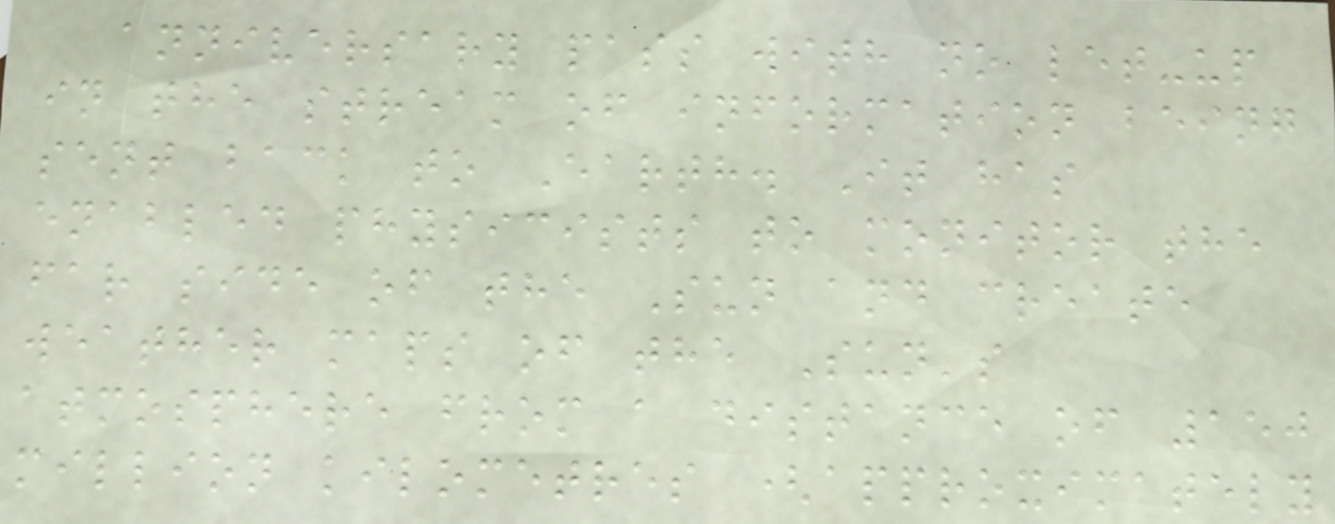anniversary pass with no let-up
in the stream of information being
sent back to Earth. It has
enabled physicists to monitor the
far side of the Sun and create
weather maps of the Sun's
atmosphere from a distance of 150
million kilometres (approximately
